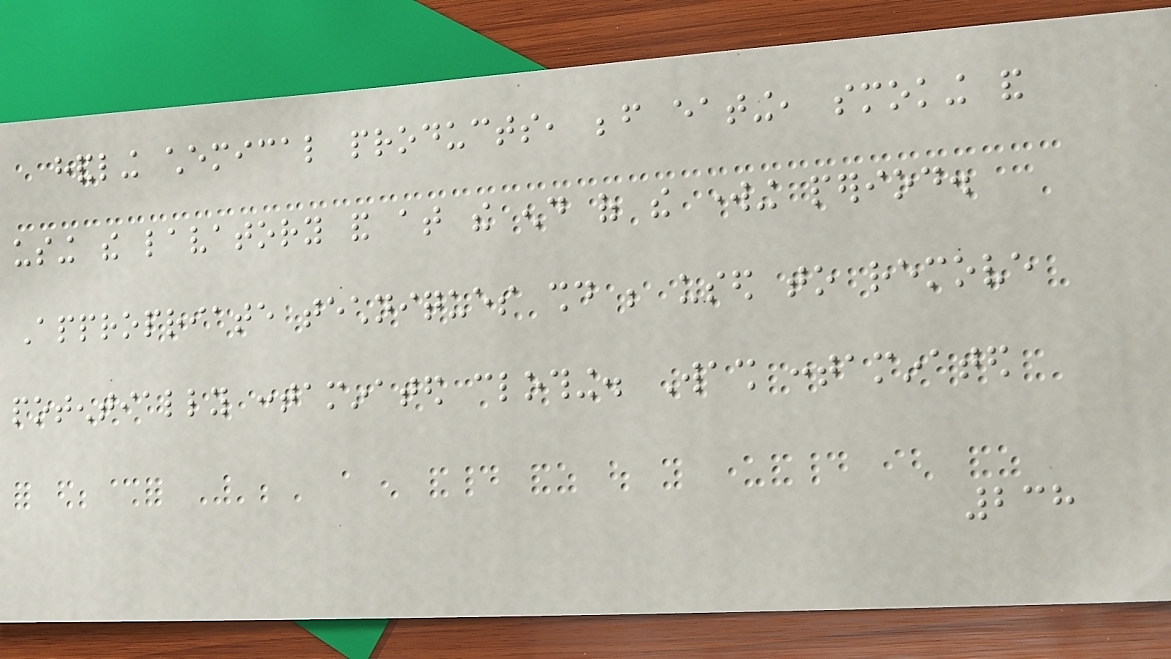handling chemical products, before eating, smoking and
using the lavatory and at the end of the working period.
Appropriate techniques should be used to remove
potentially contaminated clothing. Wash contaminated
238
